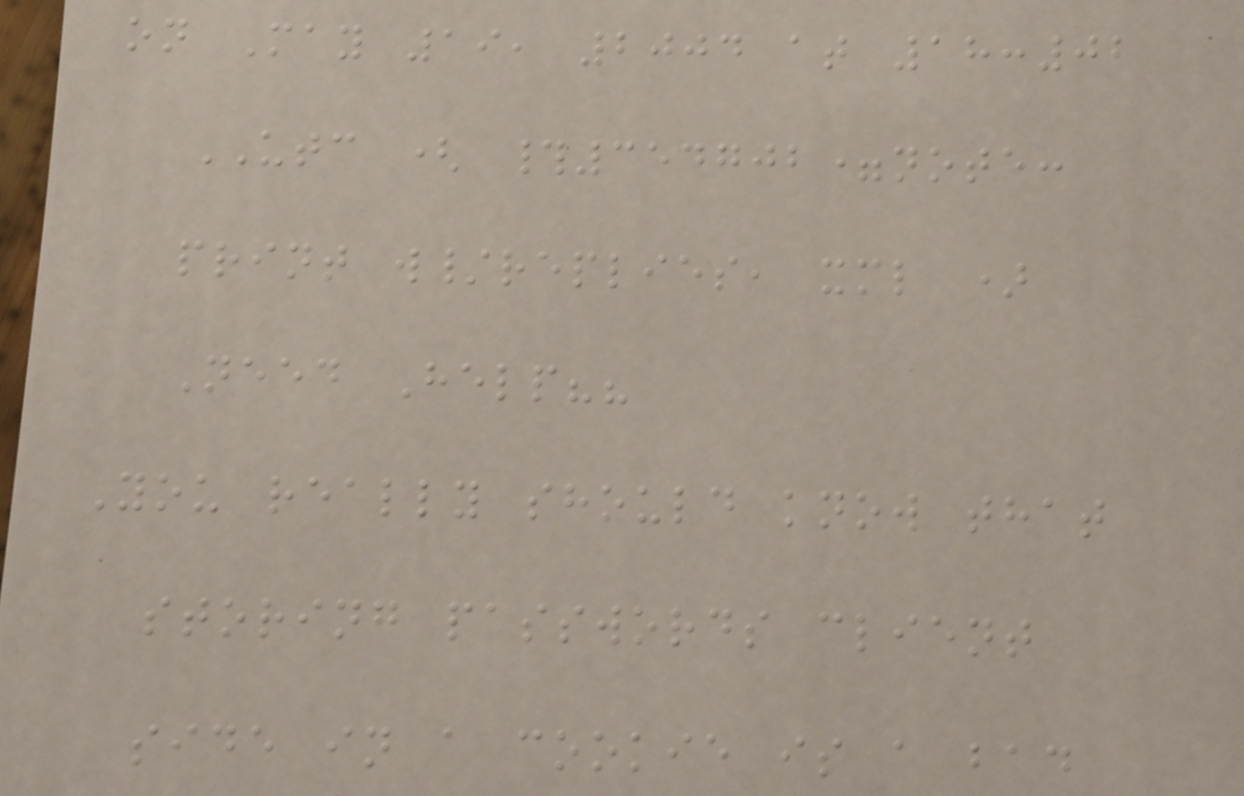on May 19, 2004 at 18:02
UTC ( #354702=note:
print w/replies, xml )
Need Help??
You really should know that
storing passwords client
side in a cookie is a bad
